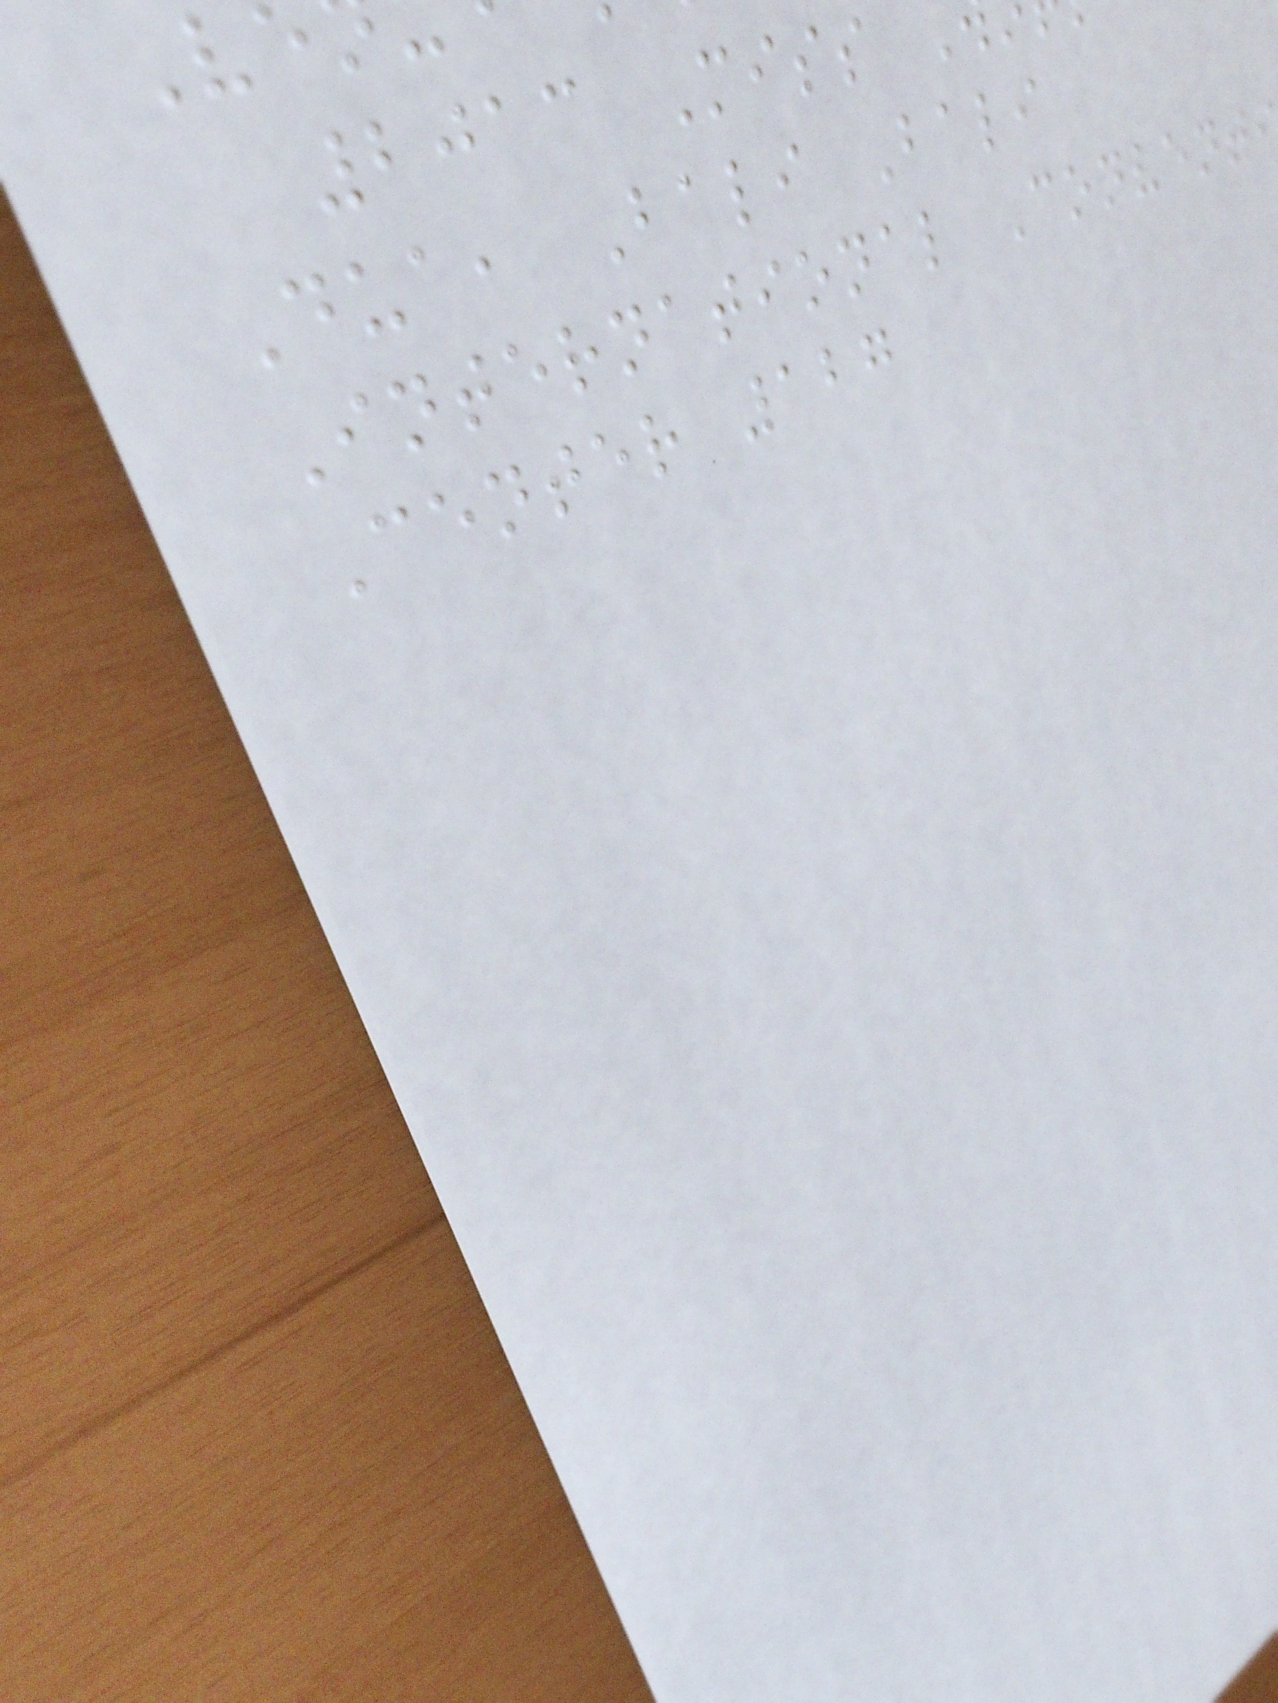2013 Miss
Dua, Bali Bali
International Convent
Center 127
